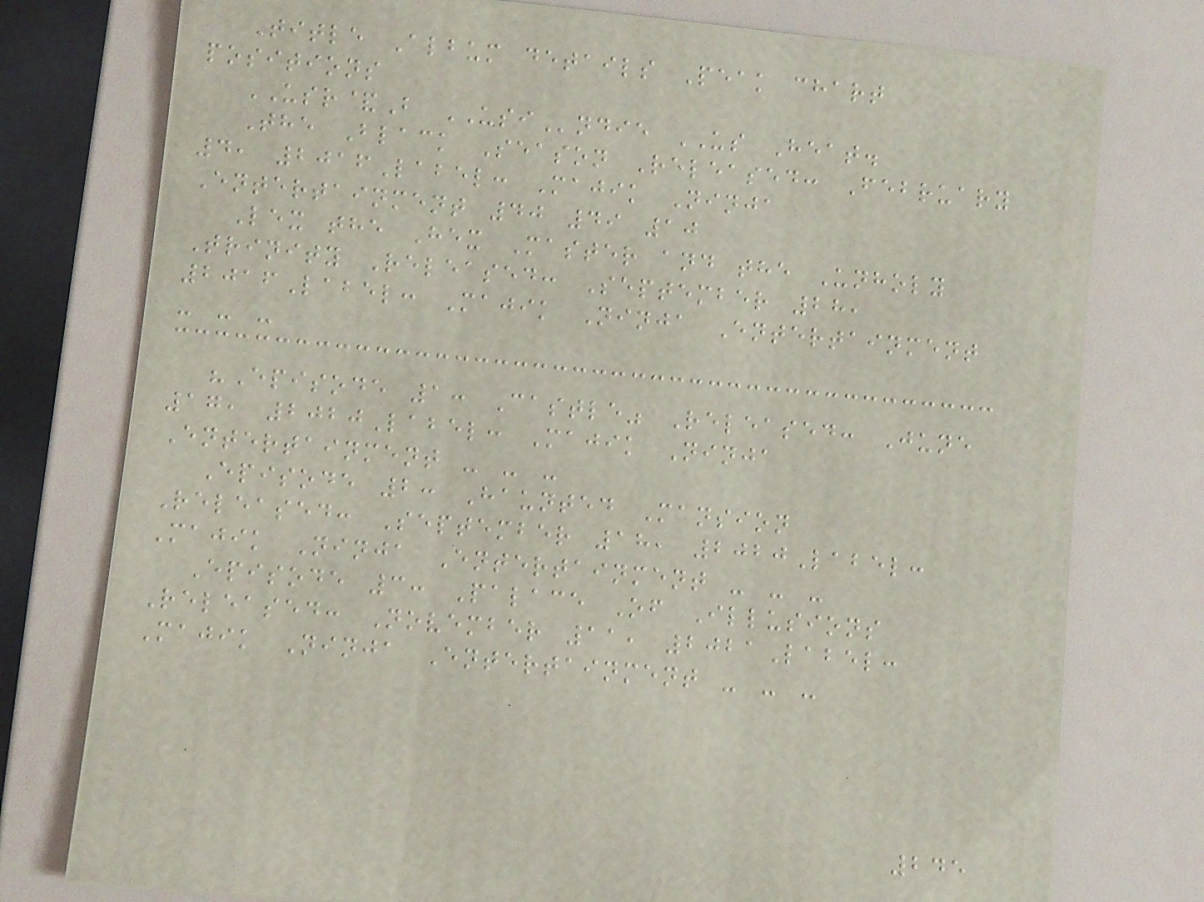Title Album details Peak chart
positions
USR&B USIndie US Heat.
The Black Season Released: February
4, 2016Label: Majik Ninja
Entertainment 40 49 10
Lex the Hex Master and the Unholy
Trinity Released: September 28,
2016Label: Majik Ninja Entertainment
- - -
"Episode 1: Castle" Released: June
17, 2020Label: Majik Ninja
Entertainment - - -
Episode 2: Haunted Mansion
Released: September 18, 2020Label:
Majik Ninja Entertainment - - -
Episode 3: Palace Of Illusions
Released: November 11, 2021Label:
Majik Ninja Entertainment - - -
245
